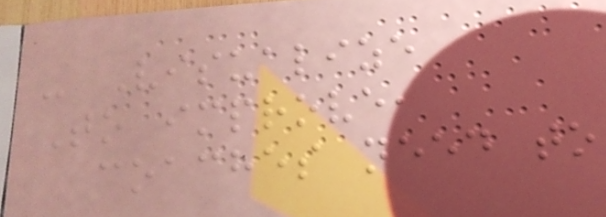- Visualize
To improve,
coaches need to
